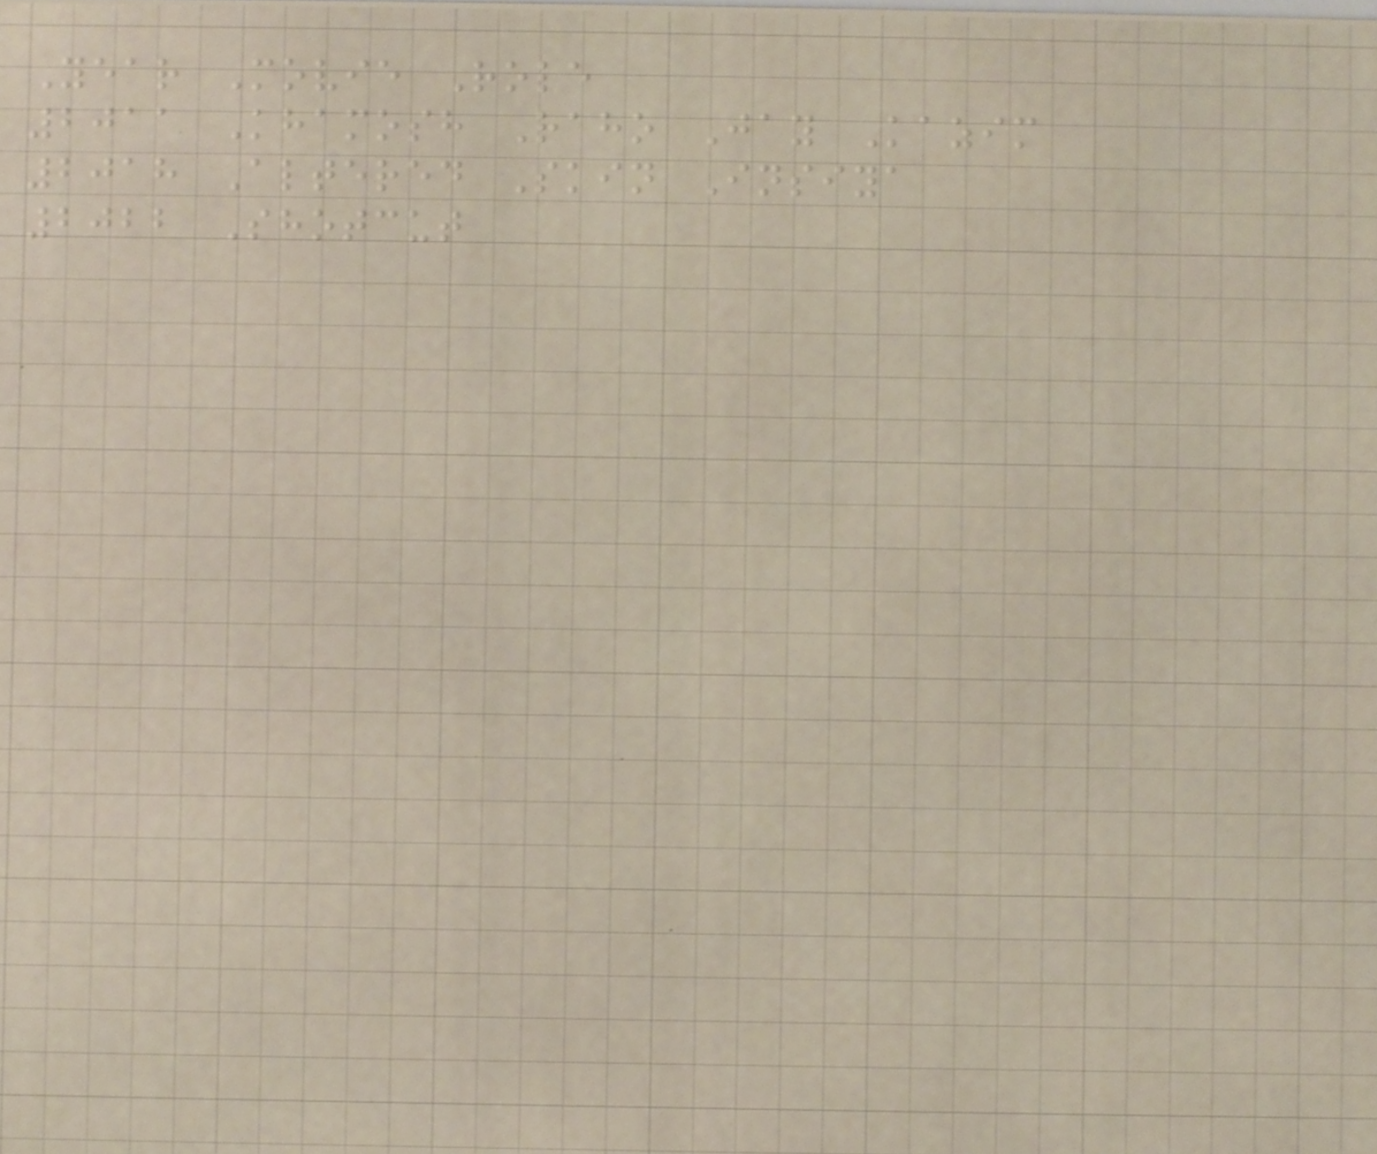Year Movie Role
2011 Khamosh Raho Jay Kazim
2018 Altered Skin Insiya
2022 Shotcut
